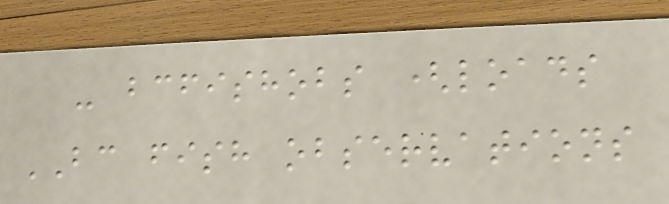- bcfishobs (loads
BC fish observations
